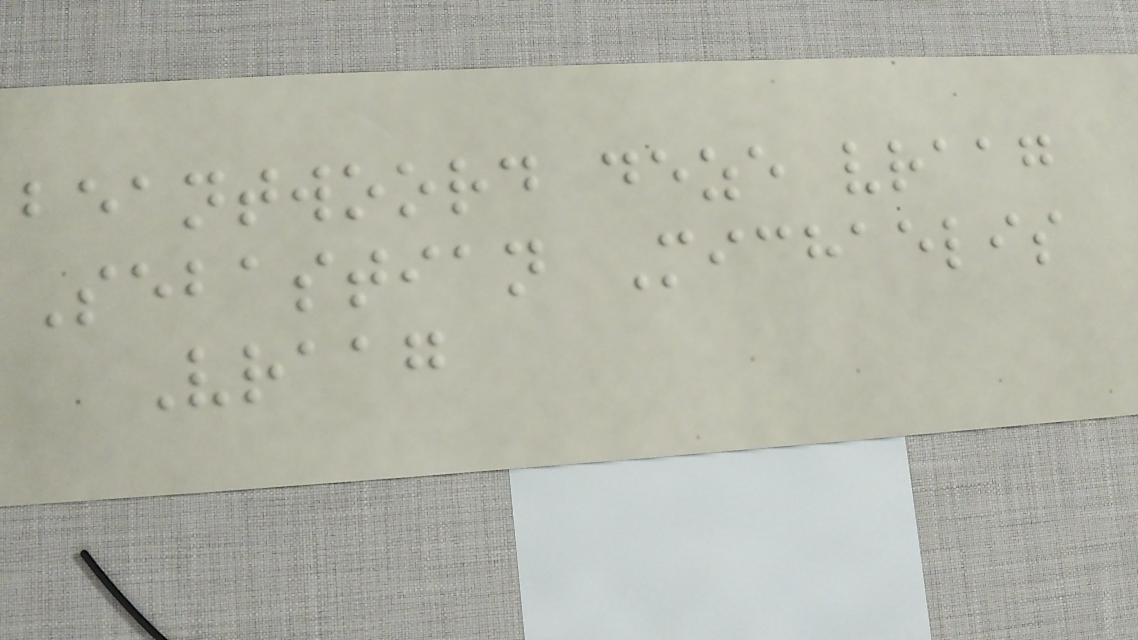beantwoord deze vraag
Sebastian Michaelis
Vraag
